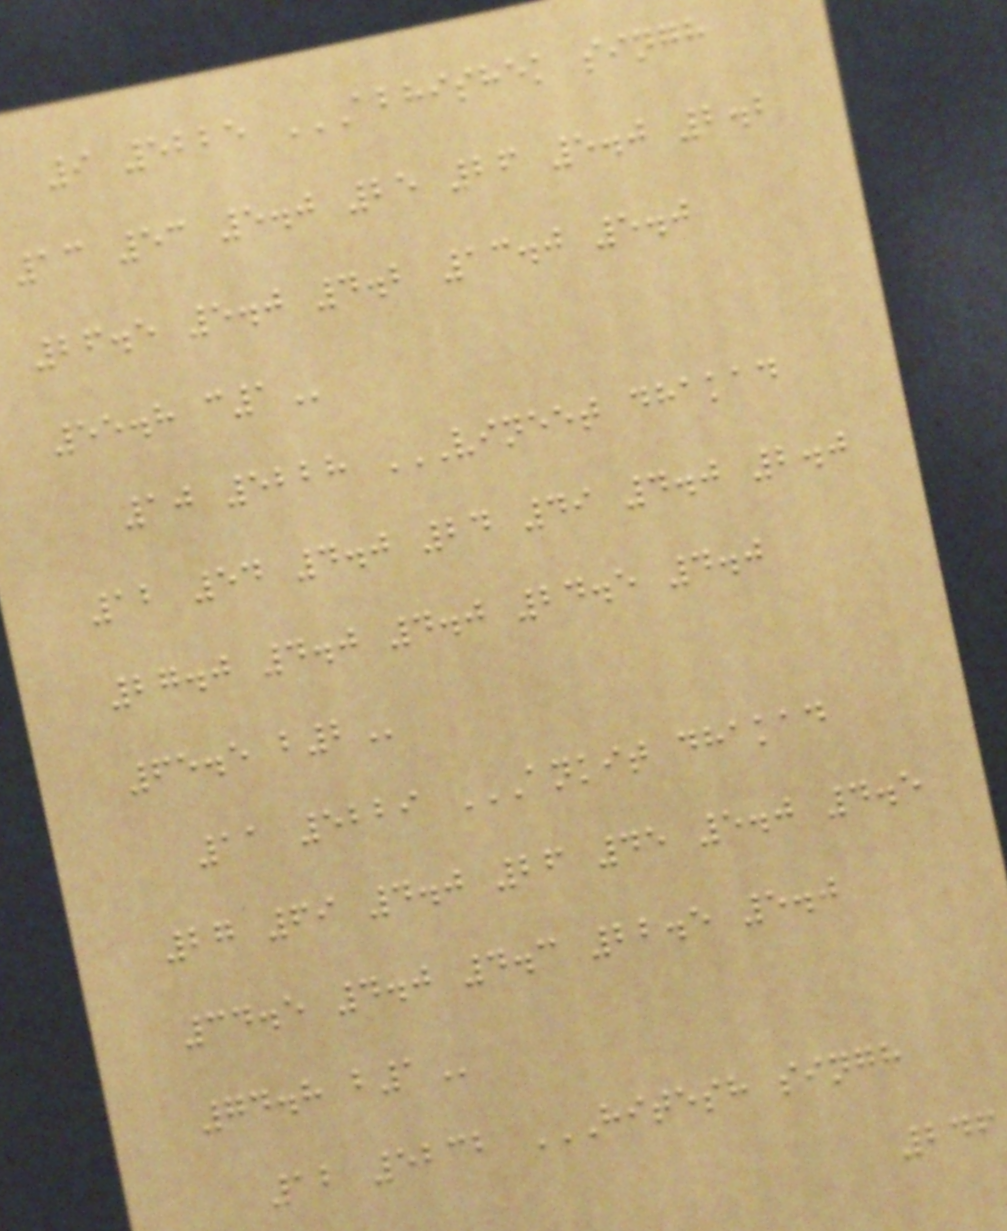9 5225 ABHISHEK SINGH
13 53 5.0 25 26 5.0 2.2
26.5 5.0 4.2 13.0 5.0
55.8 C1
10 5228 VINEET DHAKAD
12 54 4.0 24 49 4.0 2.0
27.0 4.0 4.0 24.5 4.0
65.5 B2
11 5229 ANKIT DHAKAD
27 69 4.0 26 45 5.0 4.5
34.5 4.0 4.3 22.5 5.0
74.8 B1
12 5232 HITESH SINGH
246
